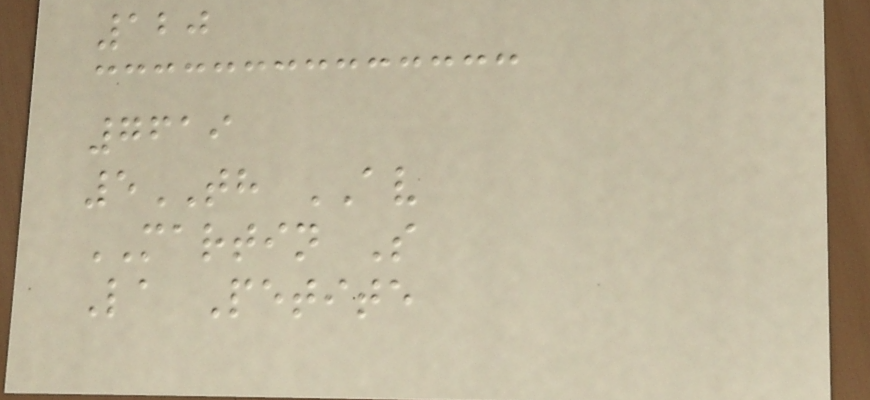120
7619
5TH AV
MARTIN S
La Petite
